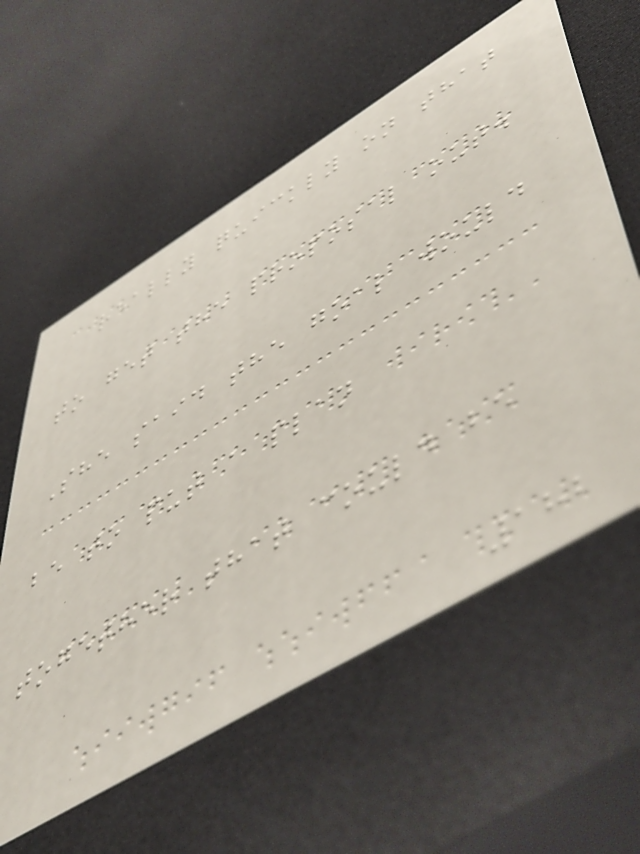really quickly on that
to get the proposal out.
She said the goal would
be to put a plan
together that could be
182
